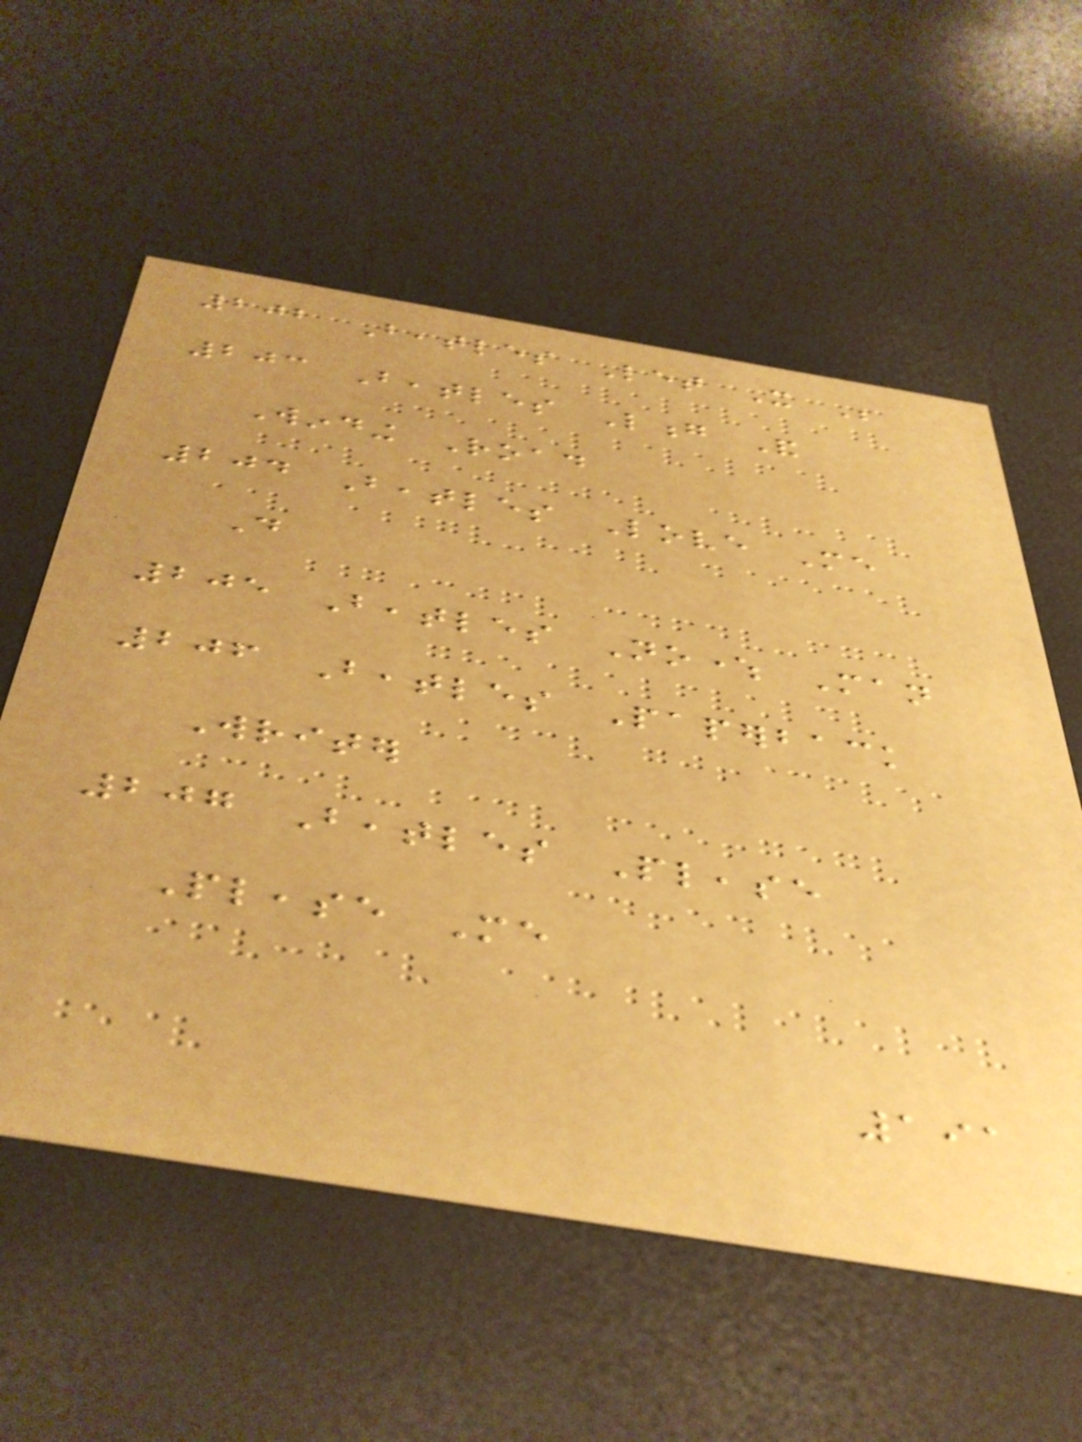202 Beatles Let It Be
203 Beatles Long And
Winding Road
204 Beatles Love Me
Do
205 Beatles Nowhere Man
206 Beatles Paperback
Writer
207 Beatles Please
Please Me
191
